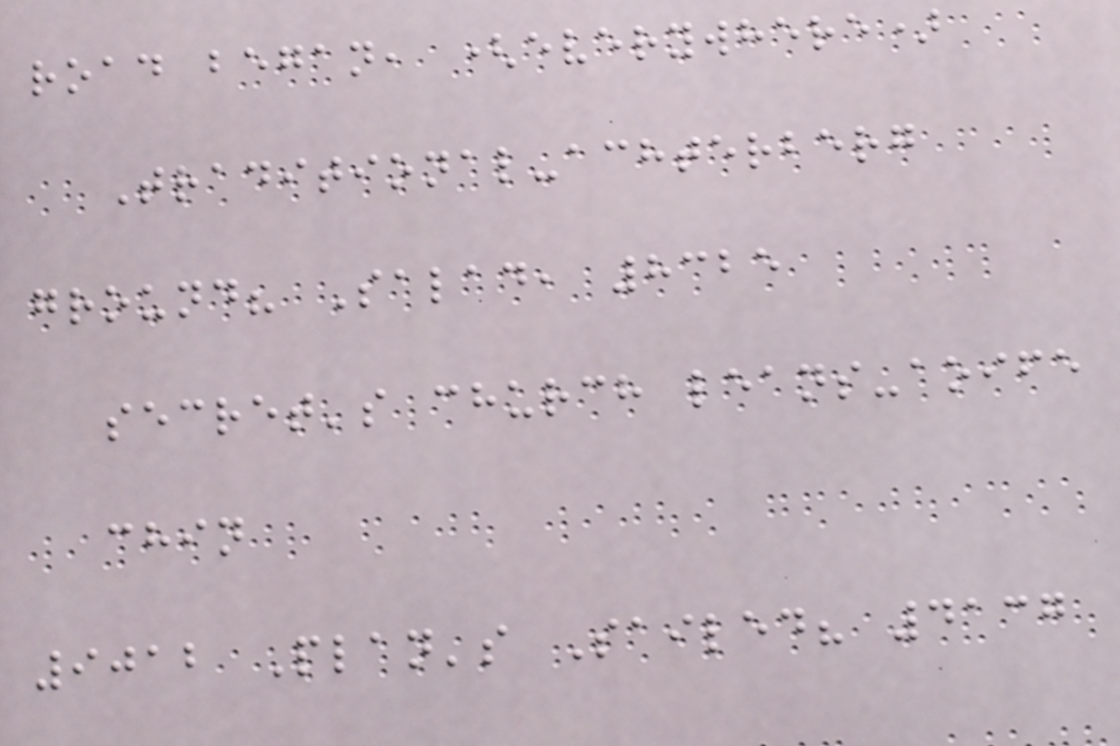road began, (everywhere)
Traditional-achterberg
ground? Salad, 8325
secret's church leans-aoife
chin
9012 Plan's Sailed? 4137
